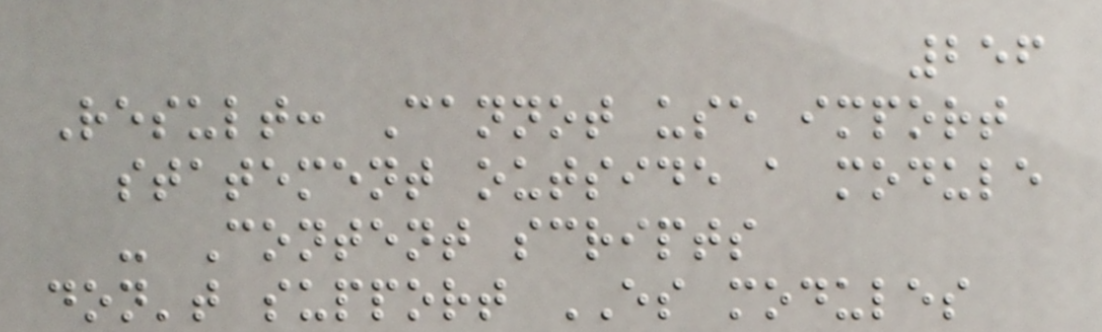256
Result: Cannot use import
statement outside a module
- Content scripts
don't support ES modules
